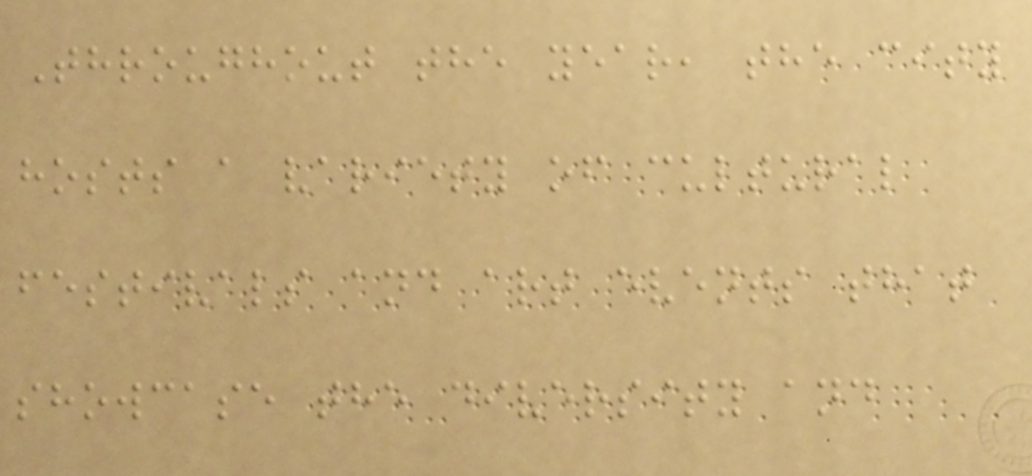Throughout the year, the city
hosts a variety of cultural
festivals and art events that
showcase the diversity and
